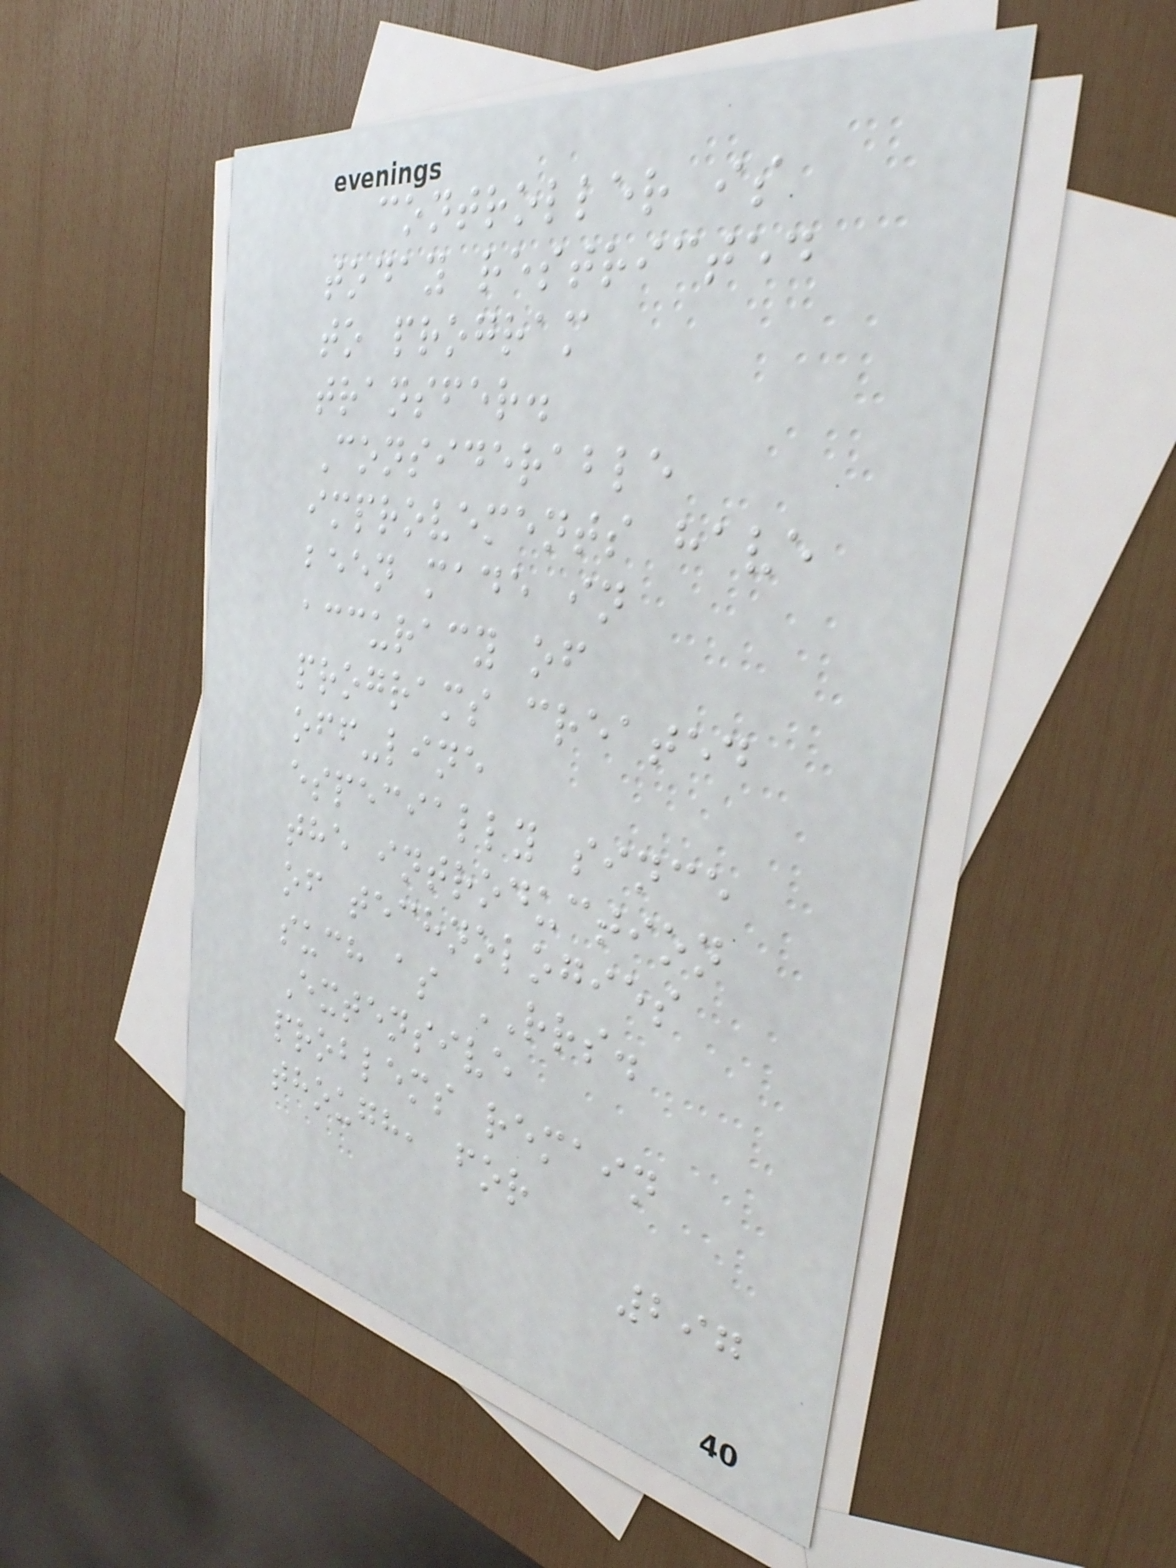controller is
today restricted
to program
transfer.
Considerable
improvements have
been made in
accuracy of
programs created
off-line
especially since
the introduction
of technologies
such as RRS.
Extensive
problems remain
though, for
297
